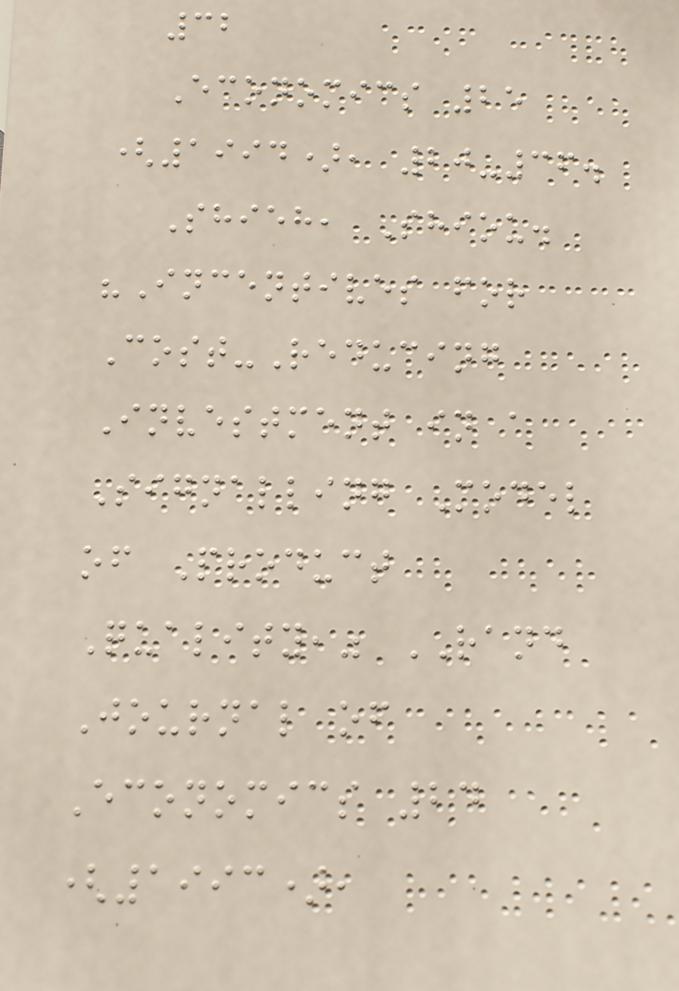32
Economics 25
(1994), 20-36.
Shieh, Shiou.
"Incentives for
Cost-Reducing
Investment in a
Signalling Model
of Product
Quality," RAND
Journal of
Economics 24
(1993),
